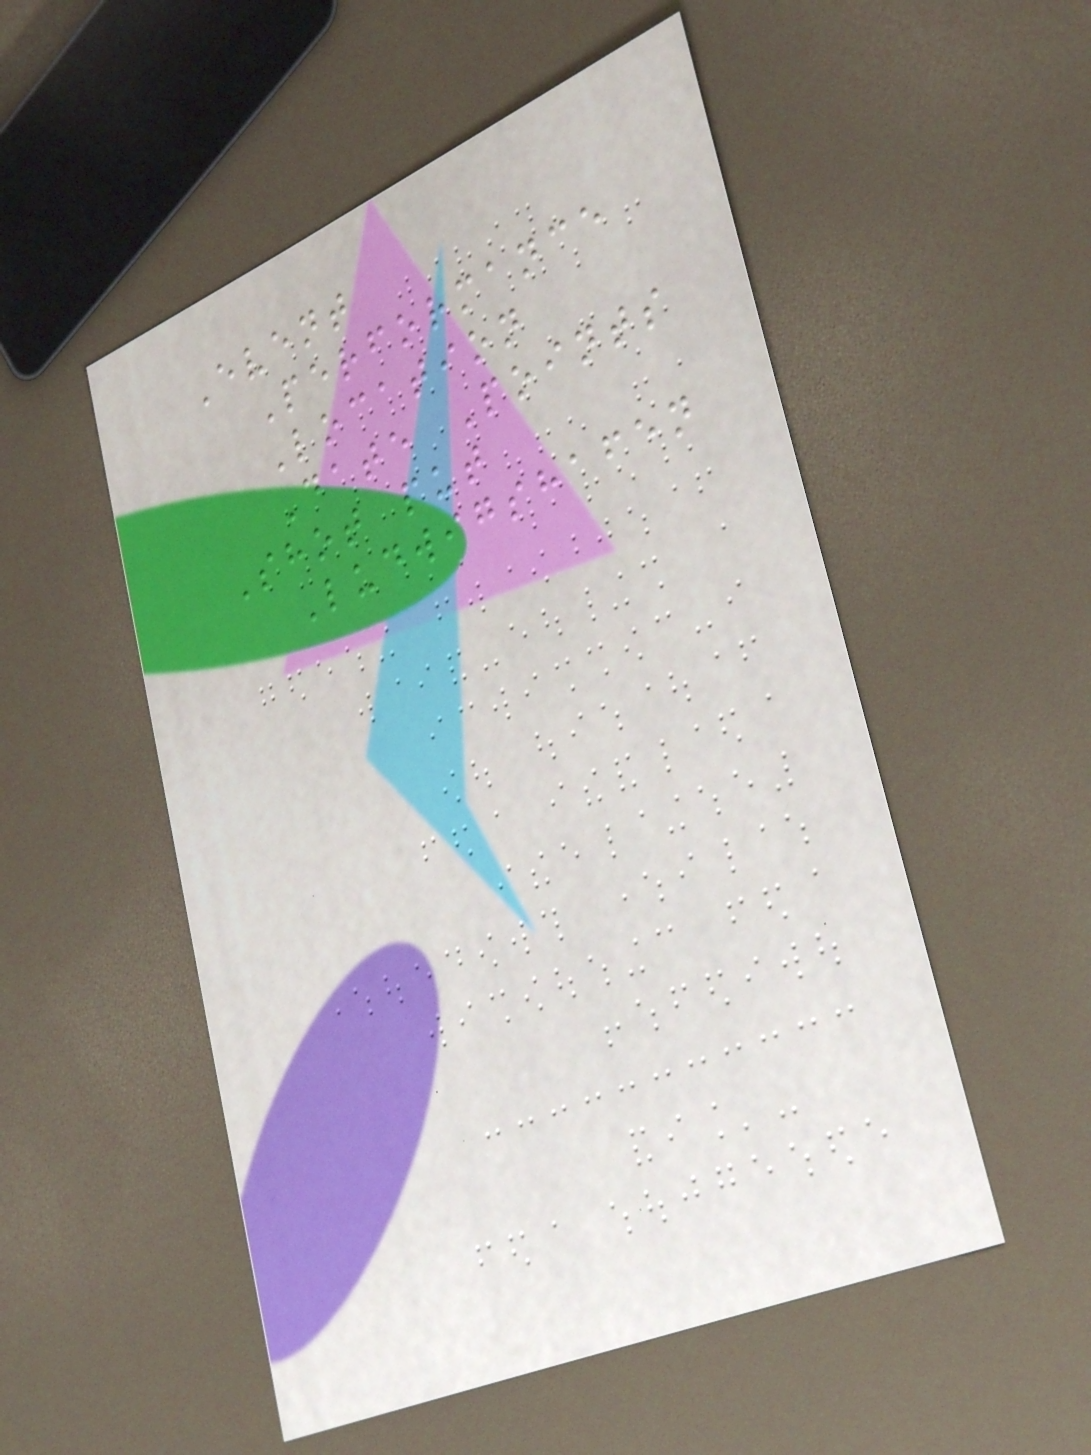Event
Performance
Location
Date Points
Shot put
Ludwigshafen
